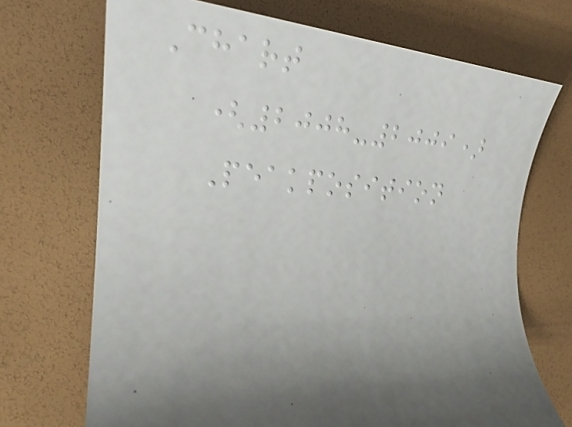Chart
(2008-2009)
Peakposition
